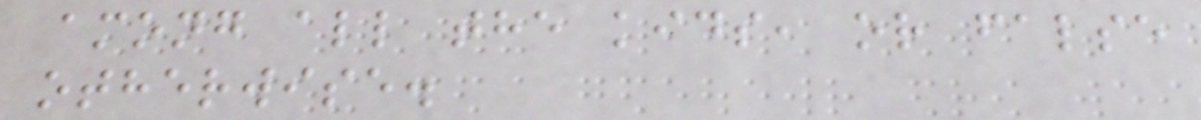among all the kids, or false
otherwise.
